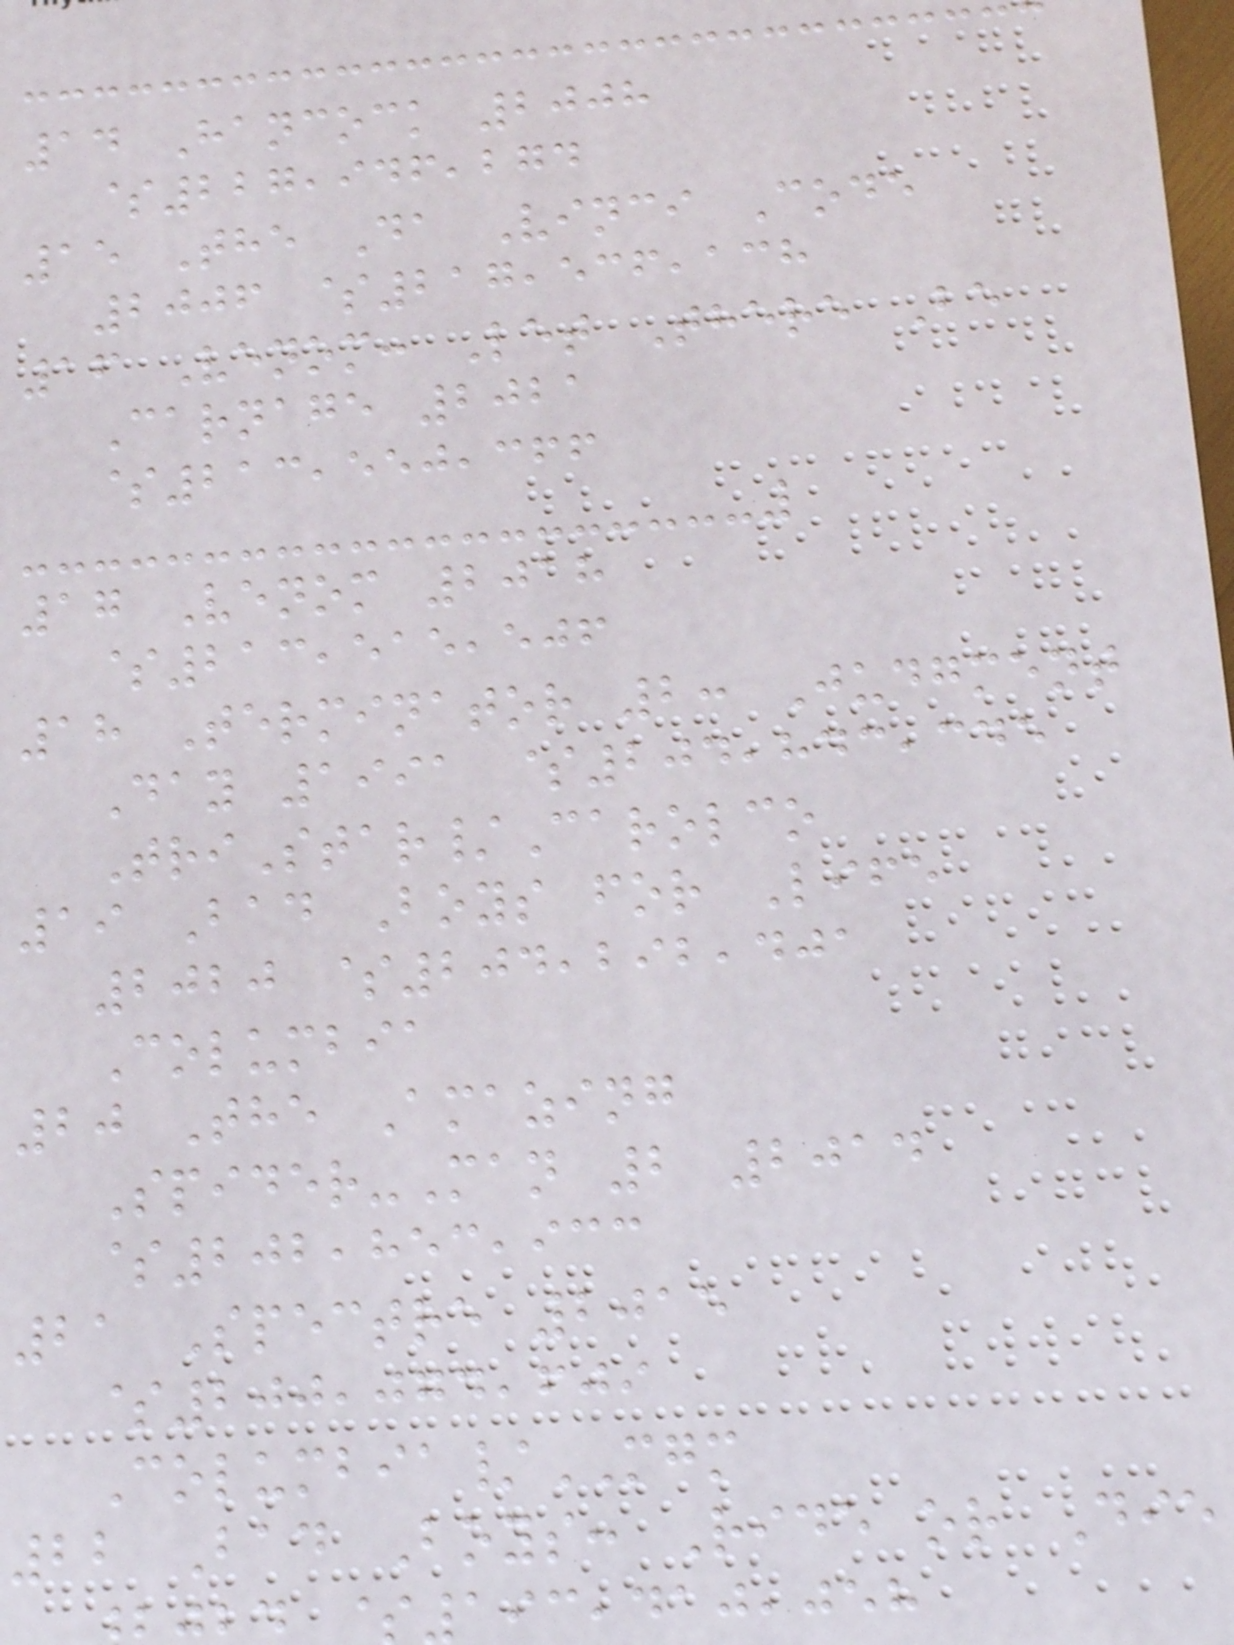14 Hancock 2008
$227,946,274
15 The Da Vinci Code
2006 $217,536,138
16 Venom: Let There Be
Carnage 2021
$213,550,366
17 Venom 2018
$213,515,506
18 Terminator 2: Judgment
Day 1991 $204,843,345
TriStar/Carolco
19 Bad Boys for Life
2020 $204,292,401
Columbia
20 The Amazing
Spider-Man 2 2014
$202,853,933
21 Spectre 2015
$200,074,609
Columbia/MGM
22 Bad Boys: Ride or Die
193,410,058
